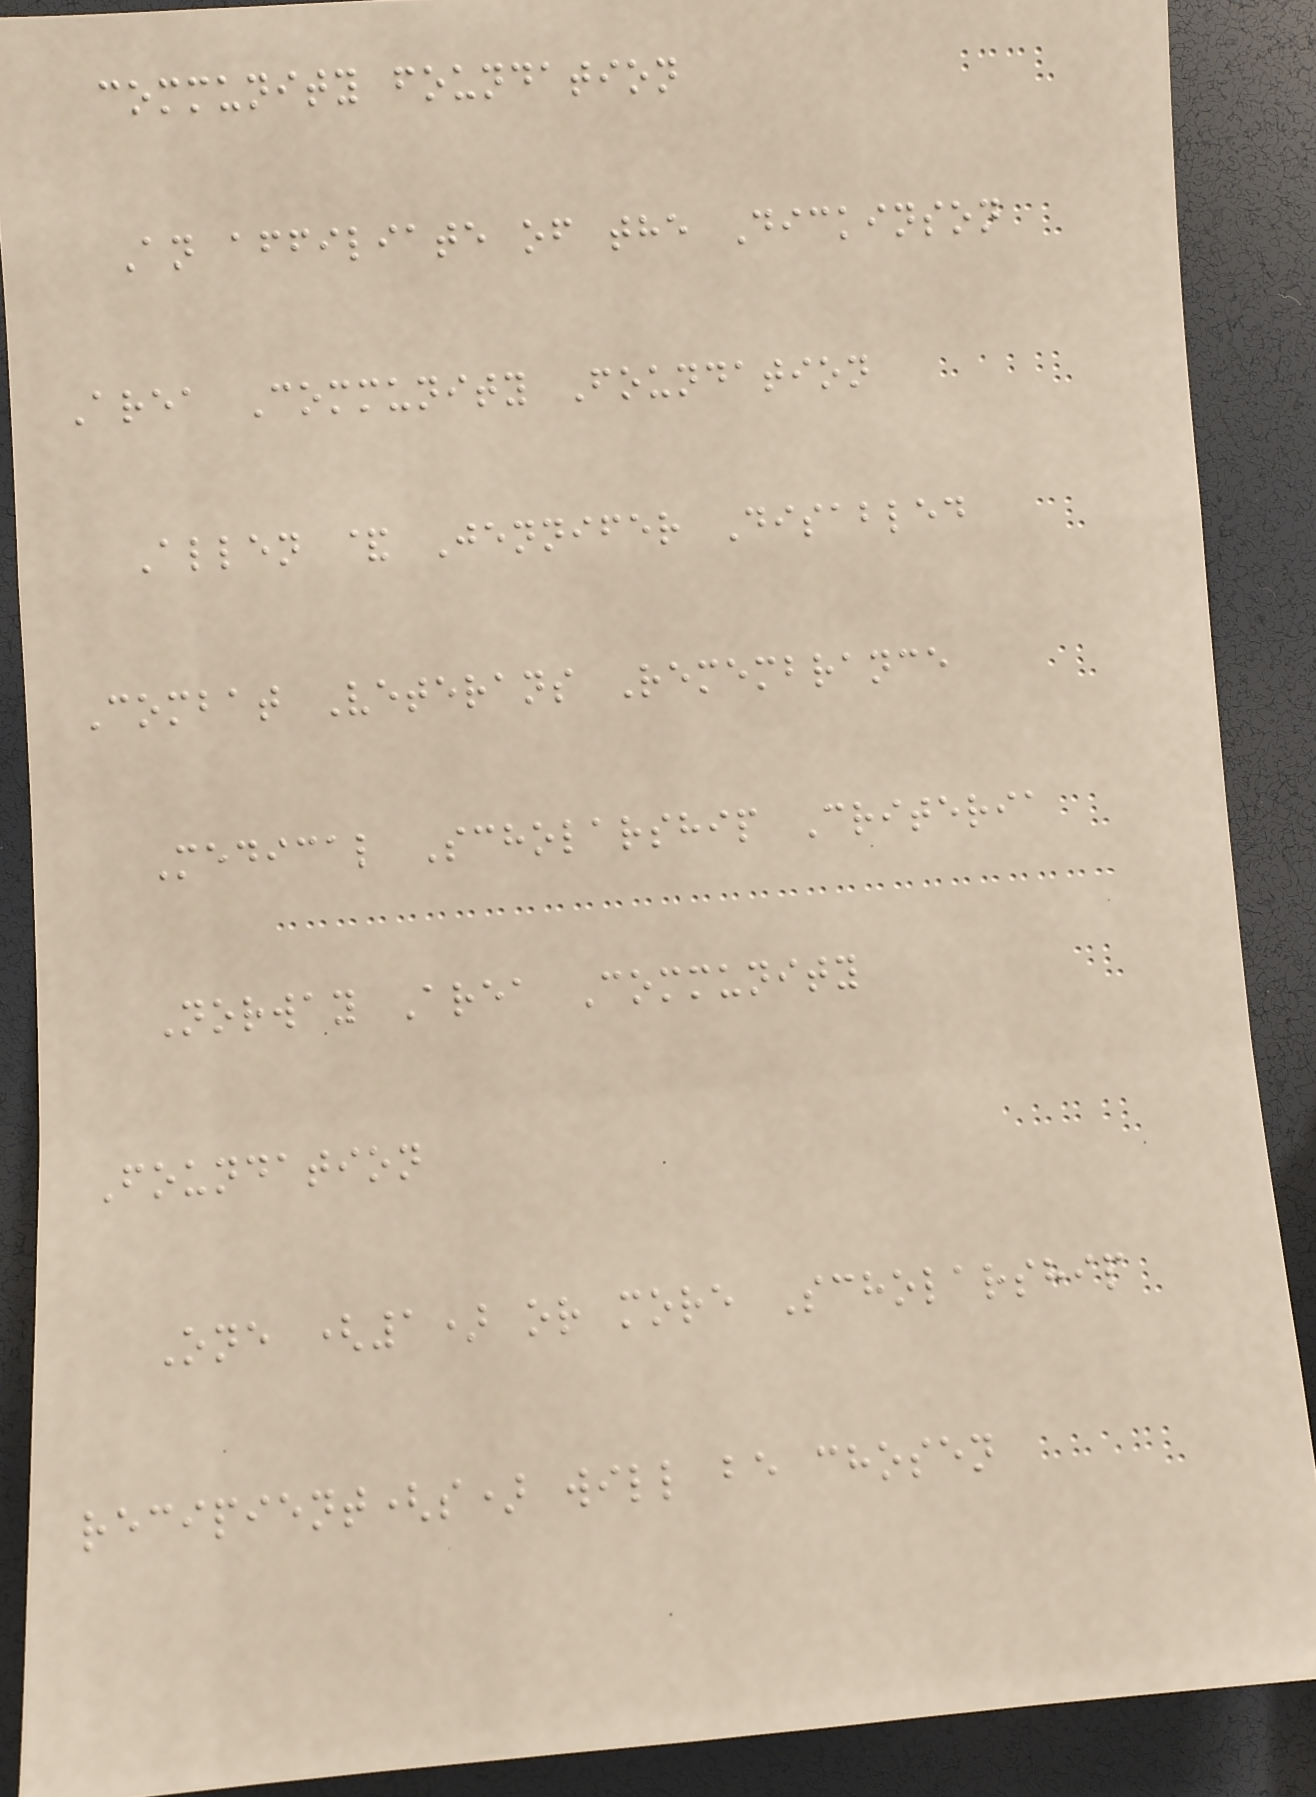community foundation
An affiliate of the Dickinson
Area Community Foundation
Allen & Jennifer Disabled
Combat Veterans Remembrance
Medical Scholarship Criteria
Norway Area Community
Foundation
One (1) or more Scholarship
recipient(s) will be chosen
